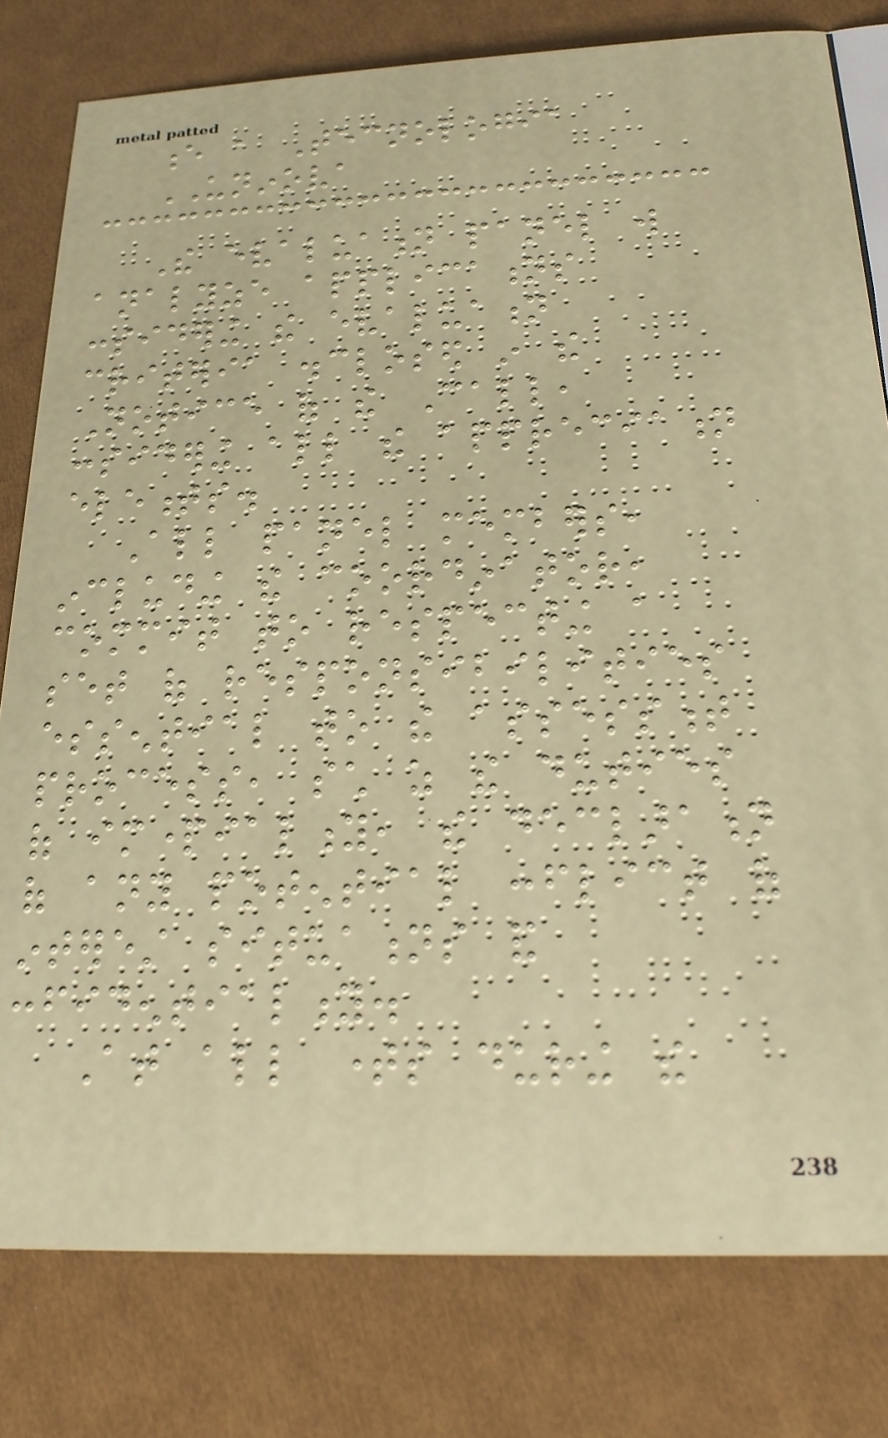e a Tecnologia
UNINOVA
The evaluation panel will
analyze applications
considering the evaluation
criteria disclosed in the
Notice of the Call,
considering all the appreciation
elements.
All panel members,
including the coordinator,
commit to respecting a
set of responsibilities
essential to the assessment
process, such as the duties
of impartiality, the declaration
of any potential conflict of
interest situations and
confidentiality.
At all times during the
